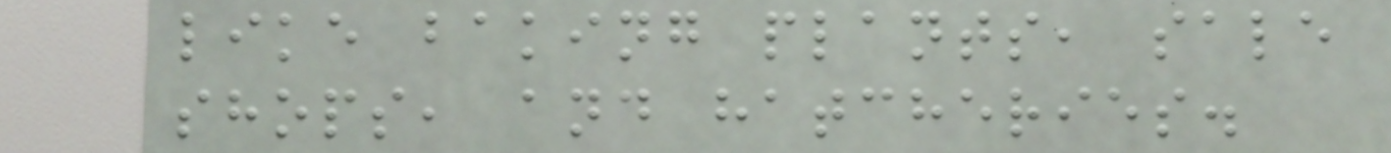like baking plants, sale
shops, and hatcheries.
